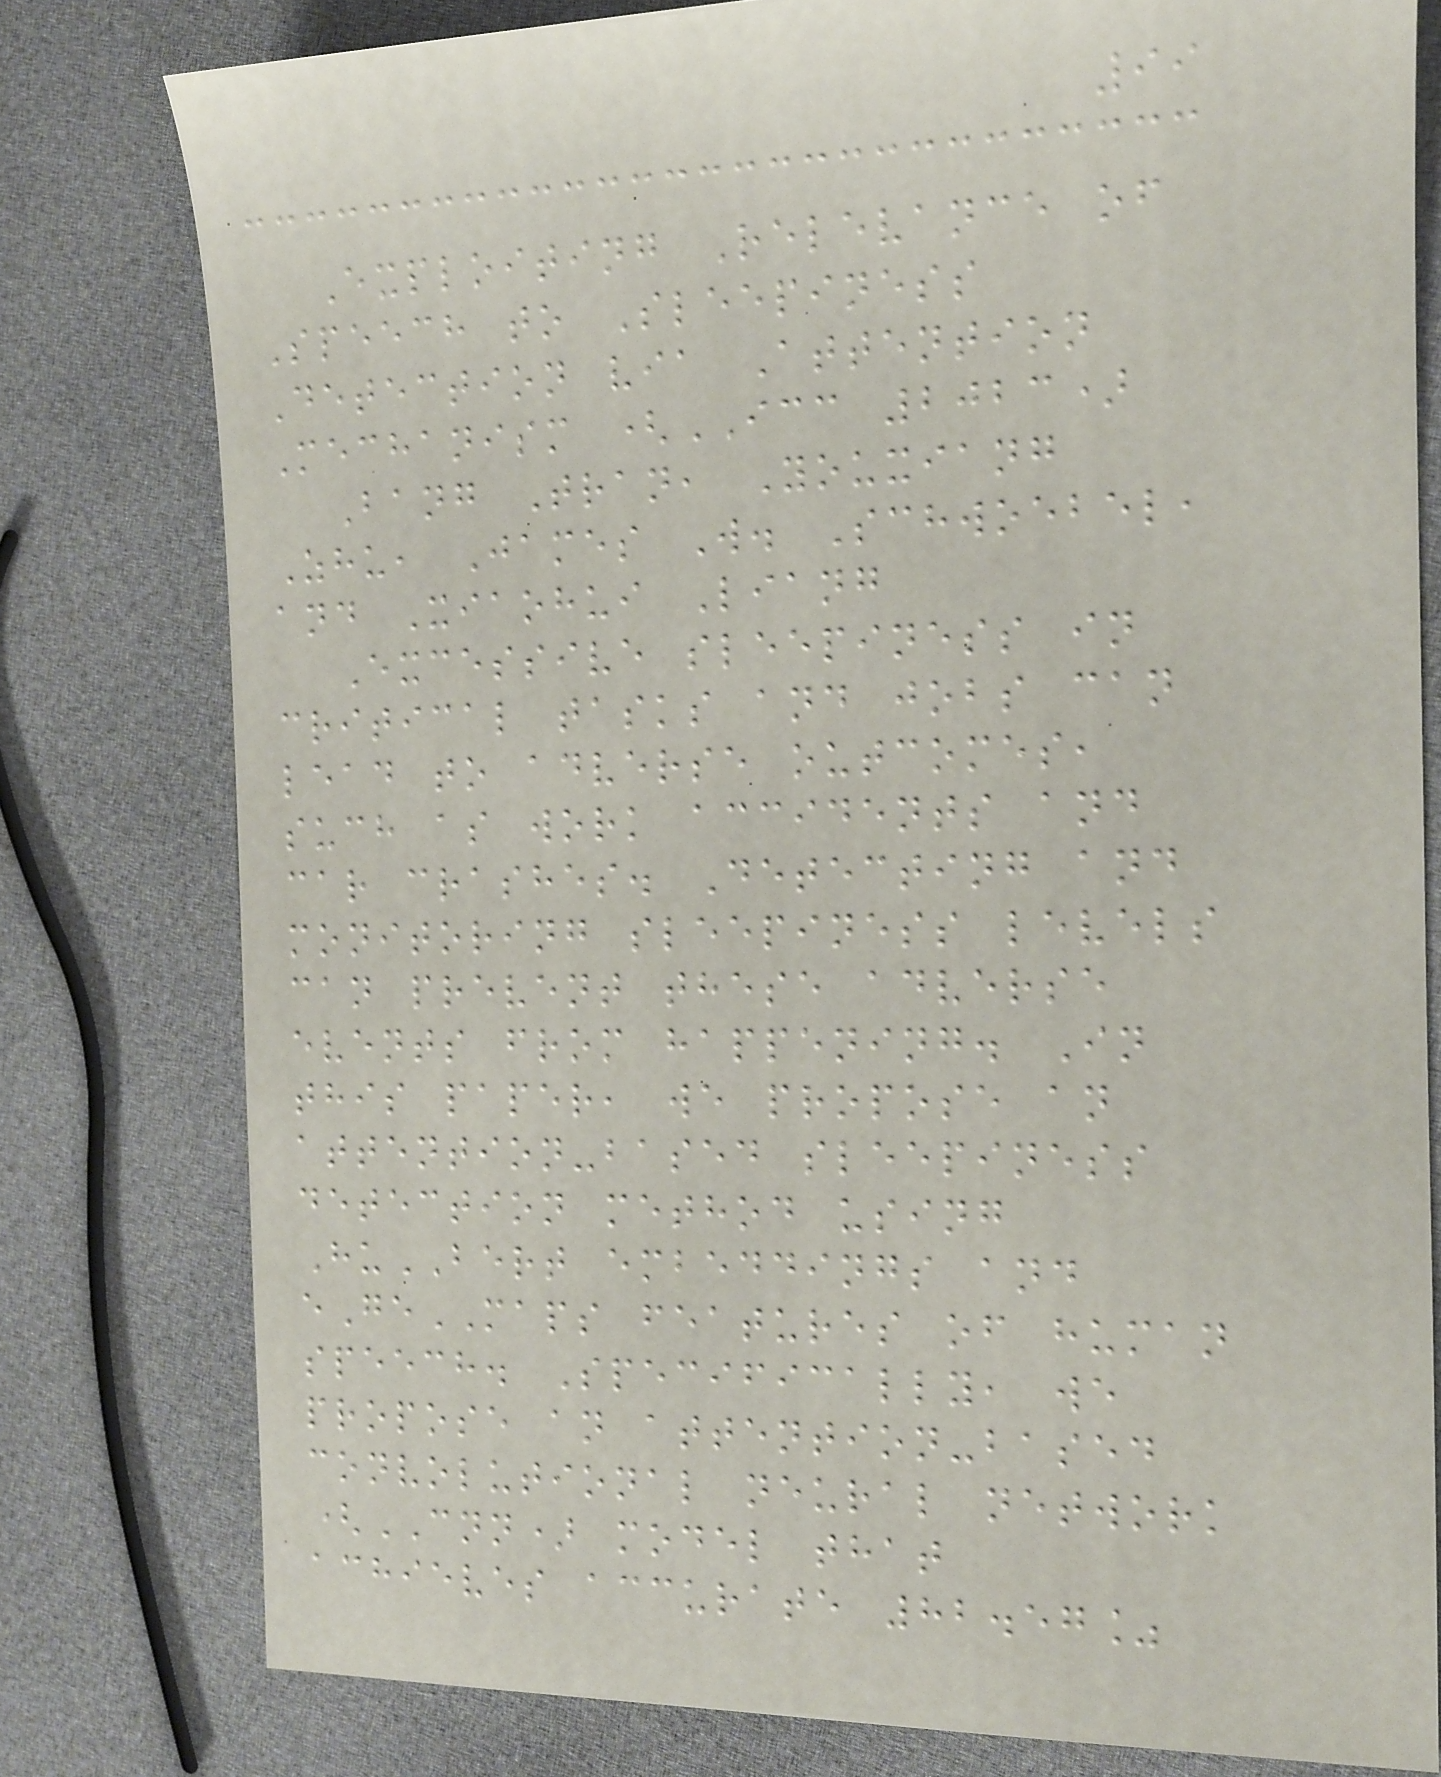99
Exploiting Relevance of
Speech to Sleepiness
Detection via Attention
Mechanism (ICC 2023)
Bang Tran, Youxiang
Zhu, James W. Schwoebel,
and Xiaohui Liang
Excessive sleepiness in
critical tasks and jobs can
lead to adverse outcomes,
such as work accidents and
car crashes. Detecting and
monitoring sleepiness levels
can prevent these adverse
events from happening. In
this paper, we propose an
attention-based sleepiness
detection method using
HuBERT embeddings and
eGeMAPS features of human
speech. Specifically, we
propose an attention-based
convolutional neural network
(CNN) model that
achieves accurate 82.57%
